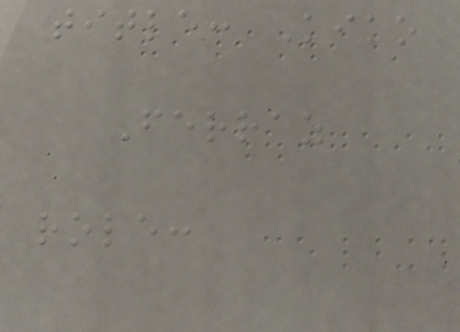title: Kiko
Ferraz
role:
